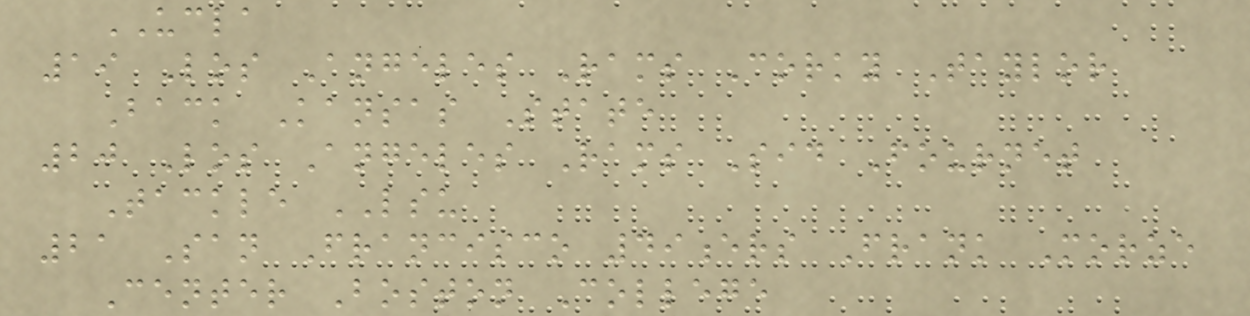UCLA
19 Los Angeles Rams Corky Taylor
Back Kansas State
20 Los Angeles Rams Sid Fournet
Tackle LSU
21 San Francisco 49ers Frank Morze
Center Boston College
